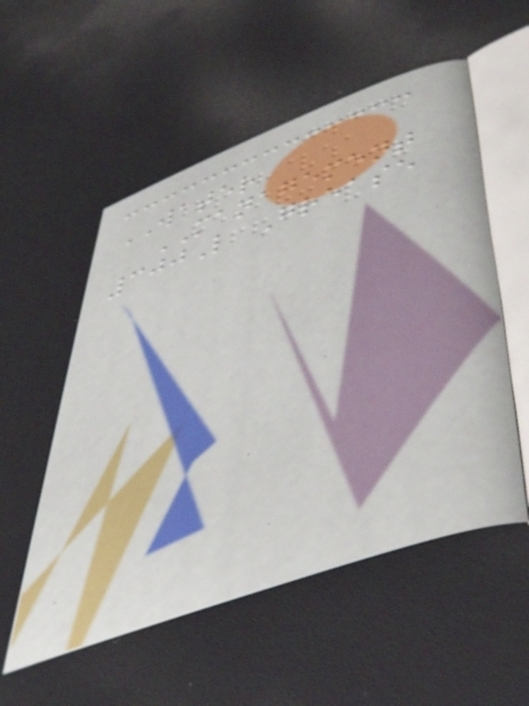WATER
MANAGEMENT
300L Grease
